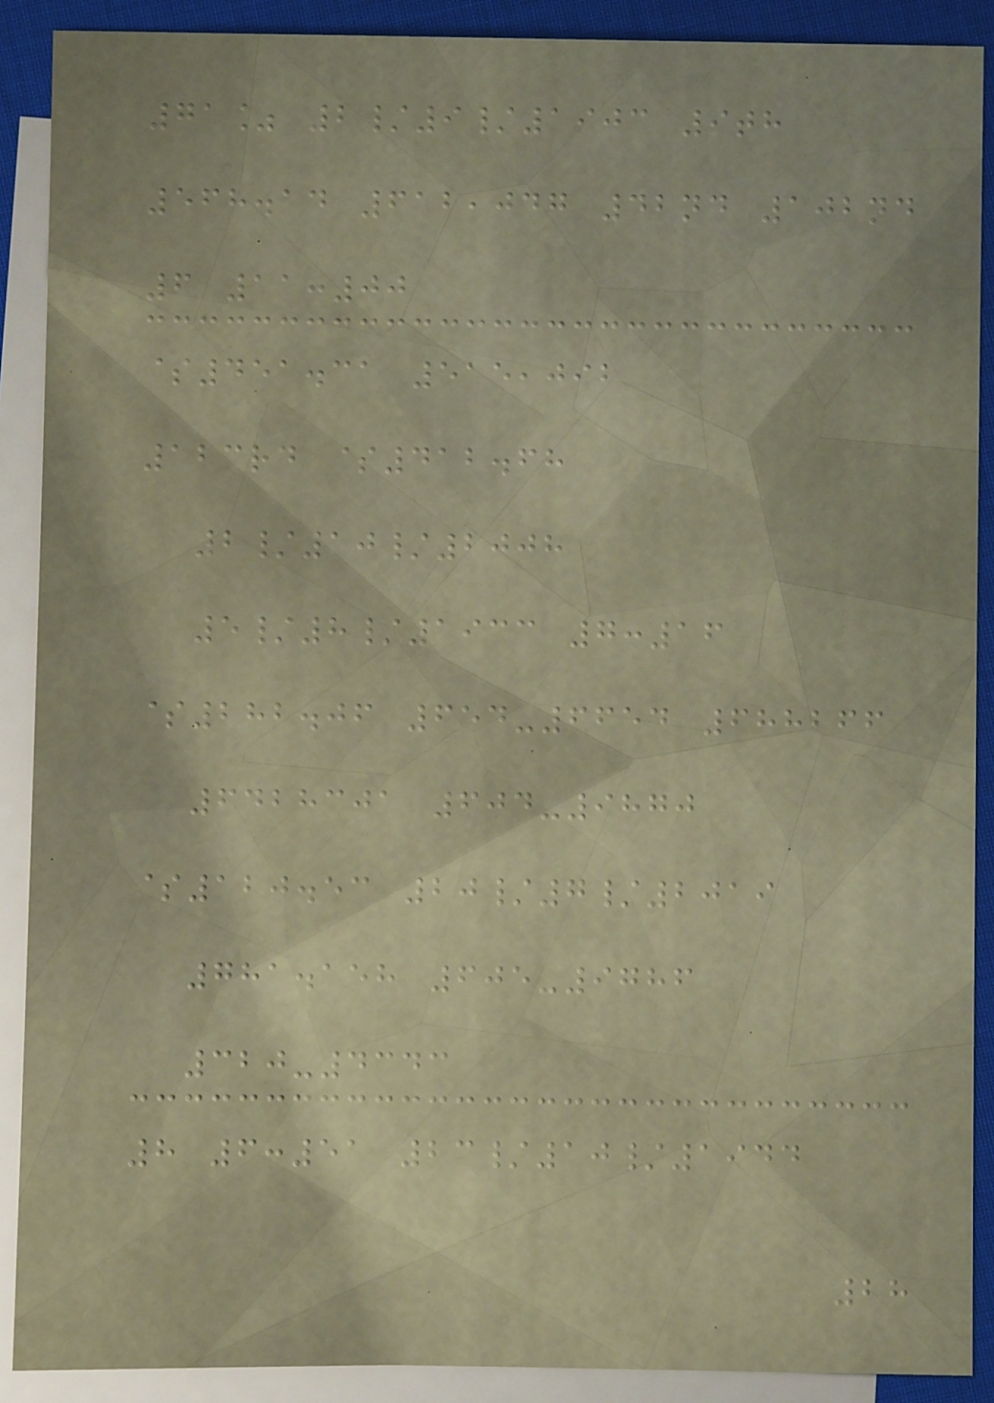71% 2/9/1903 9th
568.14 612,047 42nd 102nd
6 11:00
$451.31 515,092
123rd $412.68
2/10/2008
5/8/1933 7:16
$282.06 654-6654 688266
6428301 604-9870
$120.53 20/7/2019
781.158 605-9786
320-4343
8 6:51 23/10/1944
28
